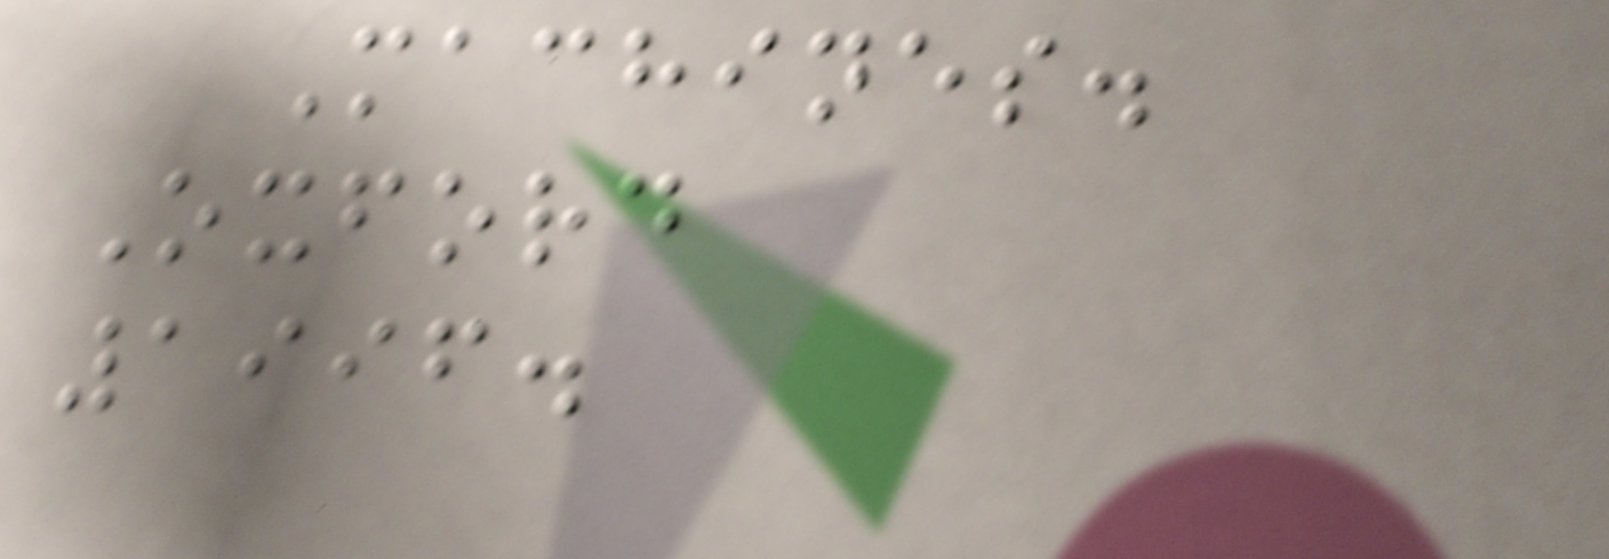Machines.
Oxford
1996.
